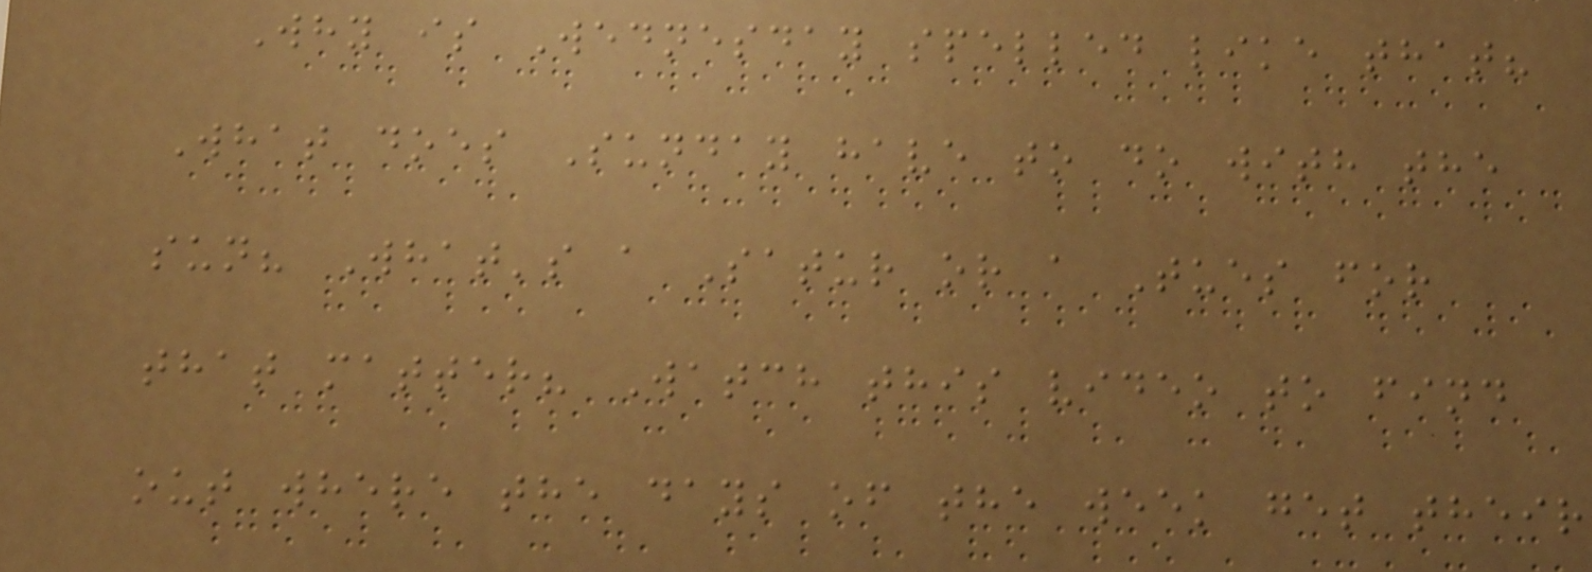Why is Wednesday spelled like that?
What does Sunday have to do with the
sun? What's a Satur or a Tues for
that matter? Watch this video to find
out where the days of the week get their
